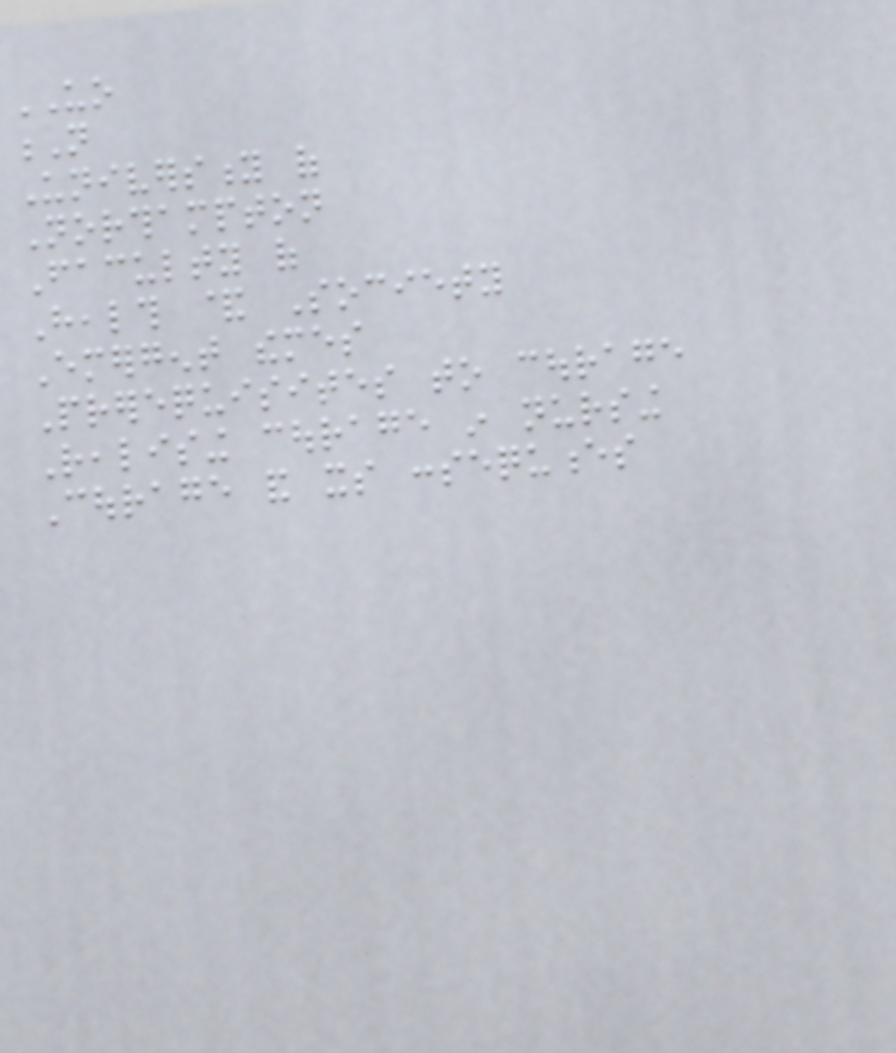UO
N
University of
Northampton
Faculty of
Health & Society
Emergent themes
Prerequisites to courage
Realising courage in nursing
Courage and its consequences
